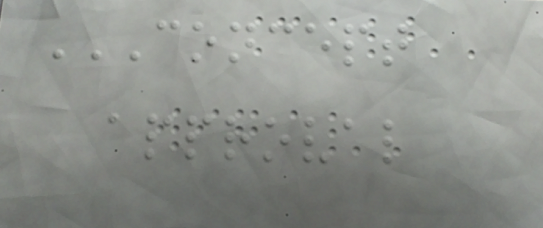CONCEPT
APPROVAL
